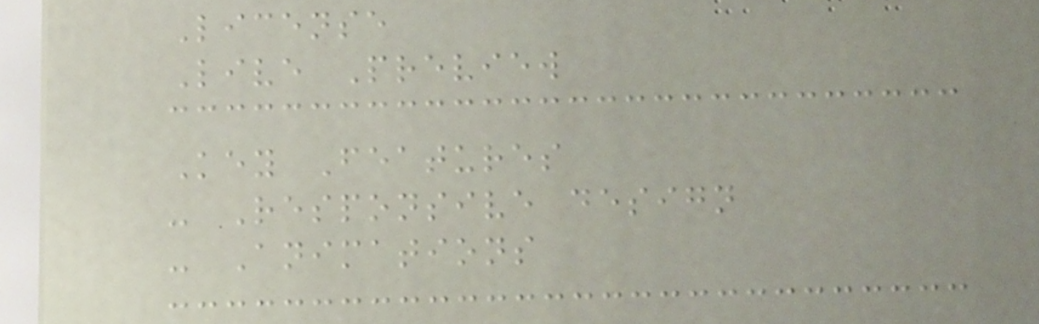License
Live Preview
Key Features
- Responsive design
- Animations
